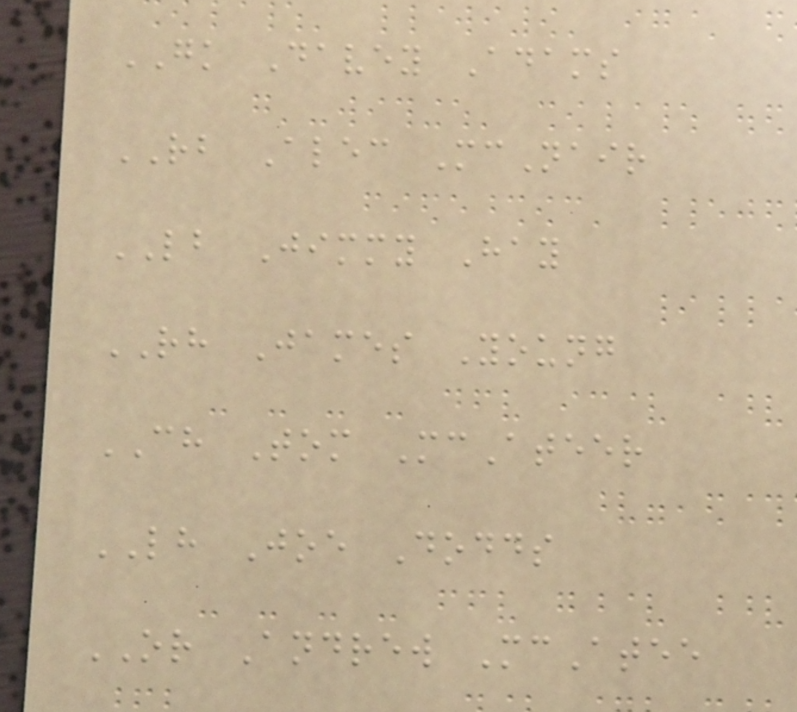GK Davey Adams
RB Alec McNair
LB Jimmy Hay
RH James Young
CH Tom McAteer
LH Joe Dodds
OR Andrew McAtee
